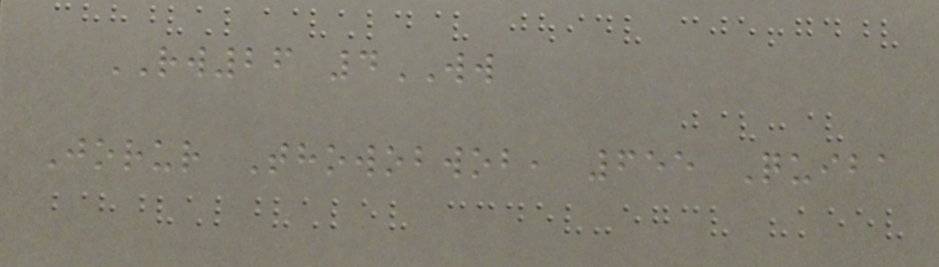RW26 4WW
Jorur Thowobwob, 655 Quiba
